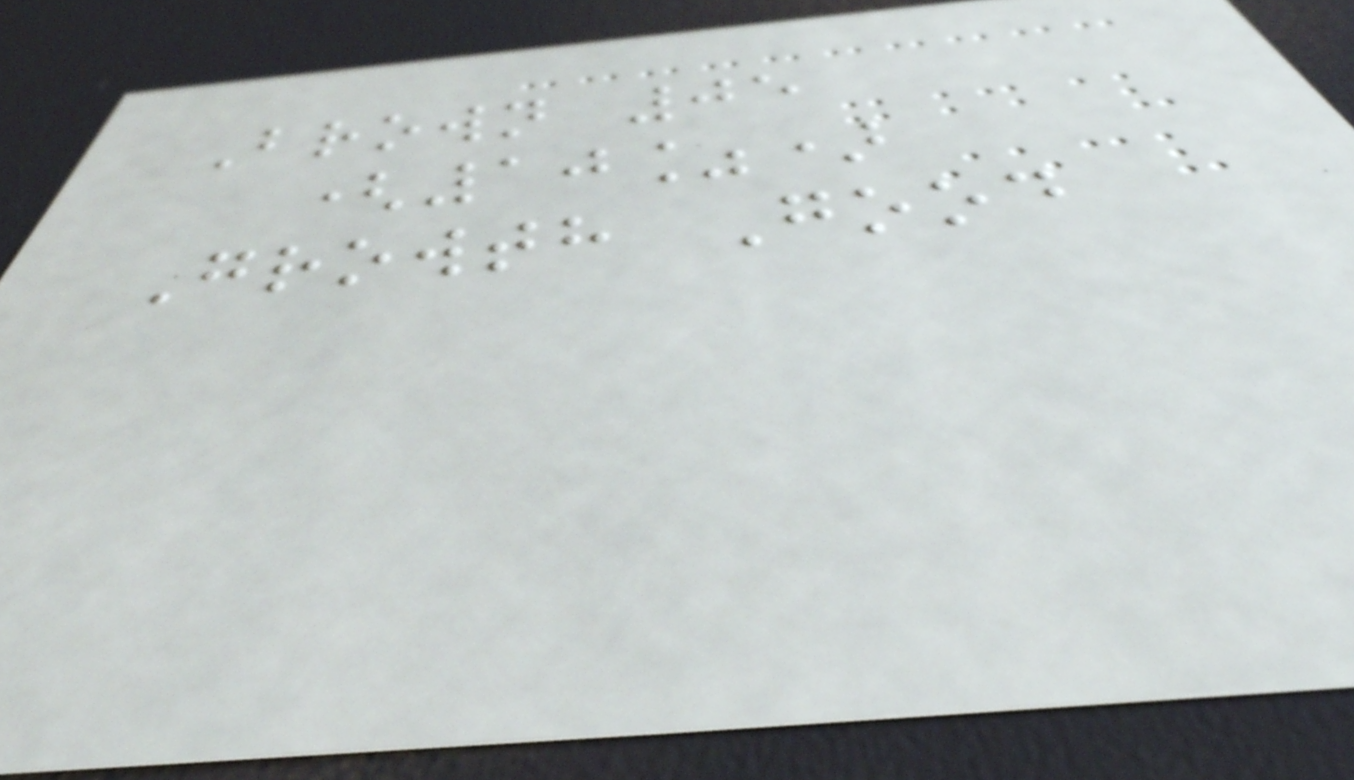Brown 05
(10%)
Growth Good
